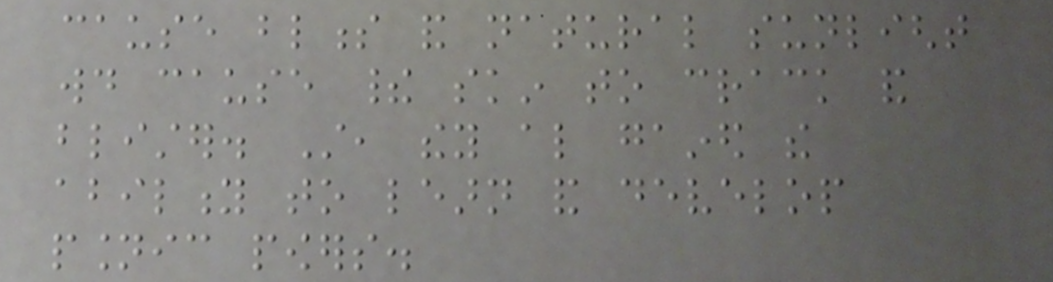cause blindness and natural sunlight
would cause their skin to crack and
blister. Still, they also gained the
ability to learn and develop
psionic powers.
